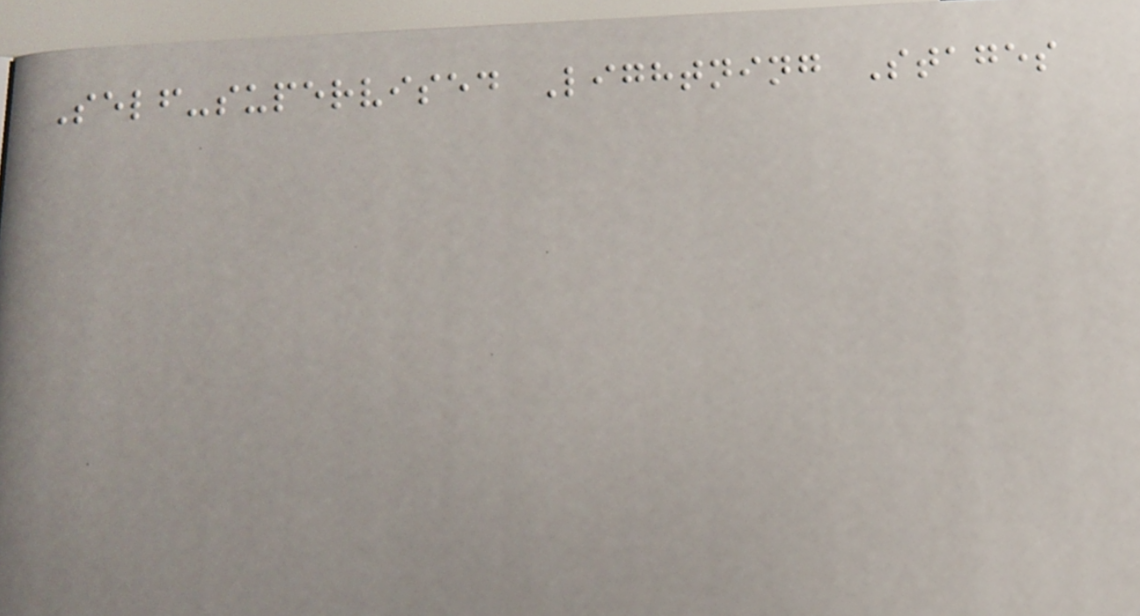Self-supervised Lightning Stages
